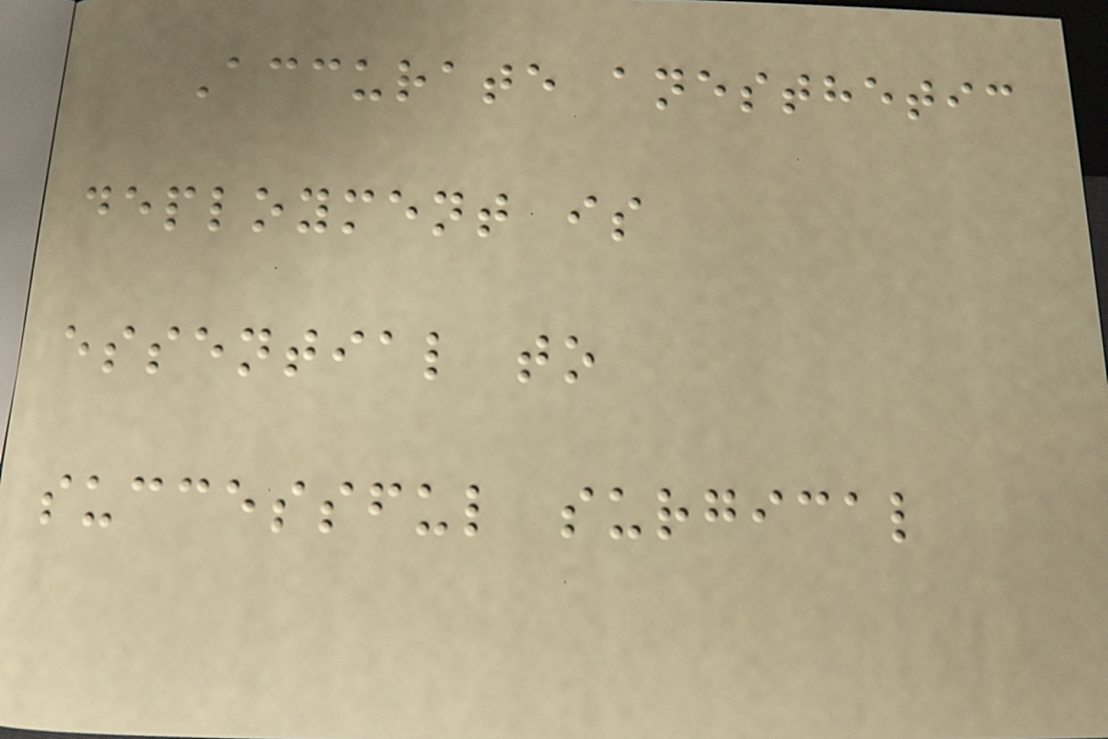Accurate anesthetic
deployment is
essential to
successful surgical
